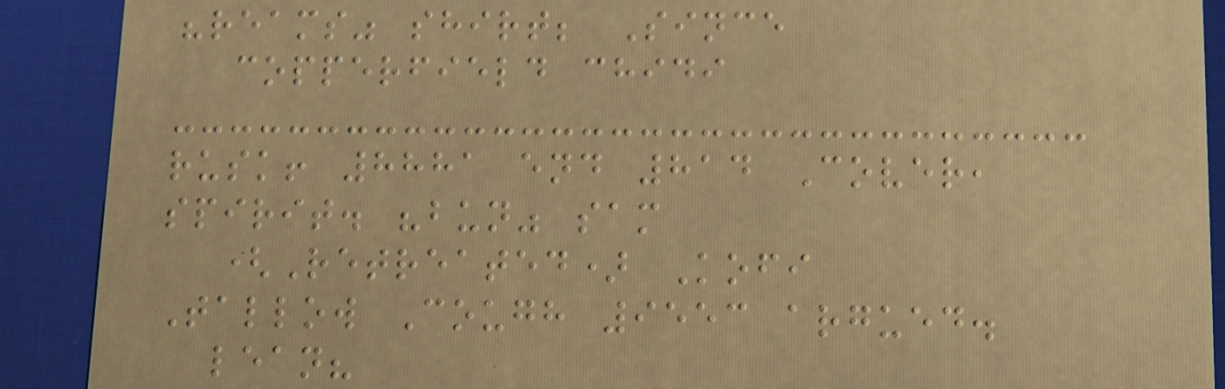"reams" shirt; Since
copperfield chidi
rusk! 8881 end 814 Cover,
spirit. "bun" sam
(Retreated) Kofi
Tallow Cough 9553 argued.
lean?
